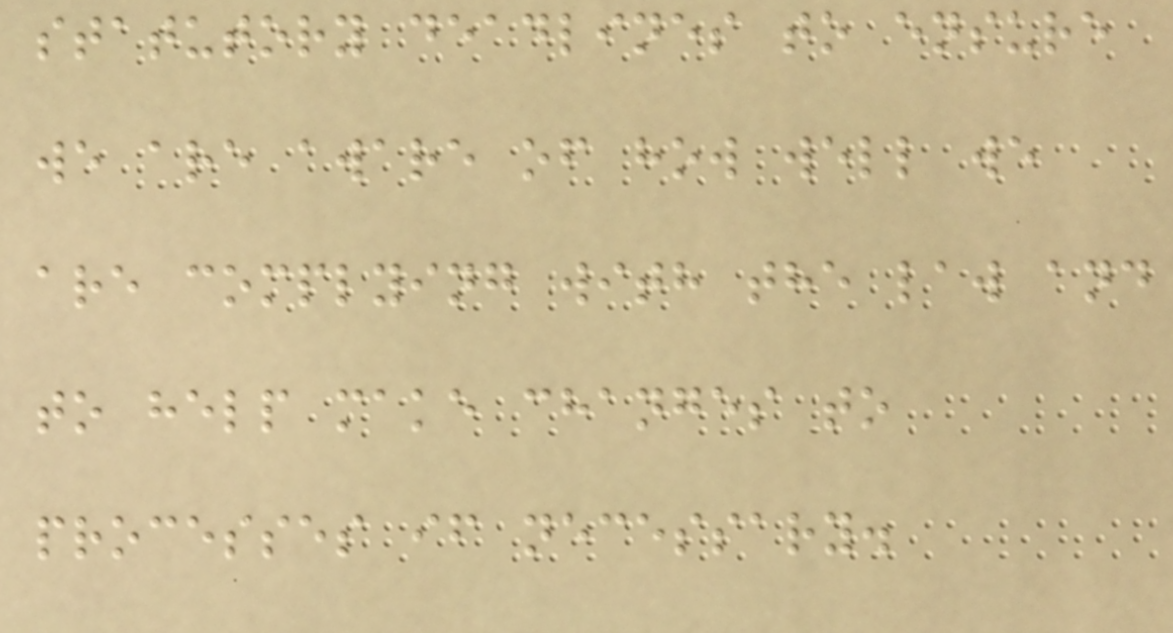statutory deadlines to ensure
we are aware of how well we
are complying with the law and
to help make changes to
processes if necessary.
